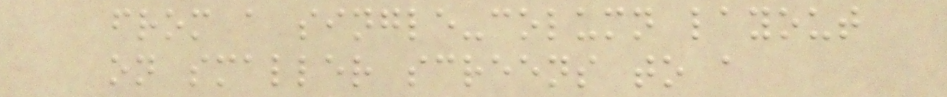from a single-column layout
on smaller screens to a
